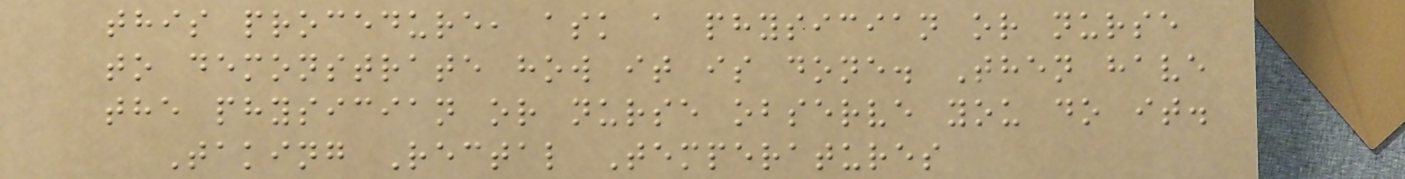this procedure, ask a physician or nurse
to demonstrate how it is done. Then have
the physician or nurse observe you do it.
Taking Rectal Temperatures
